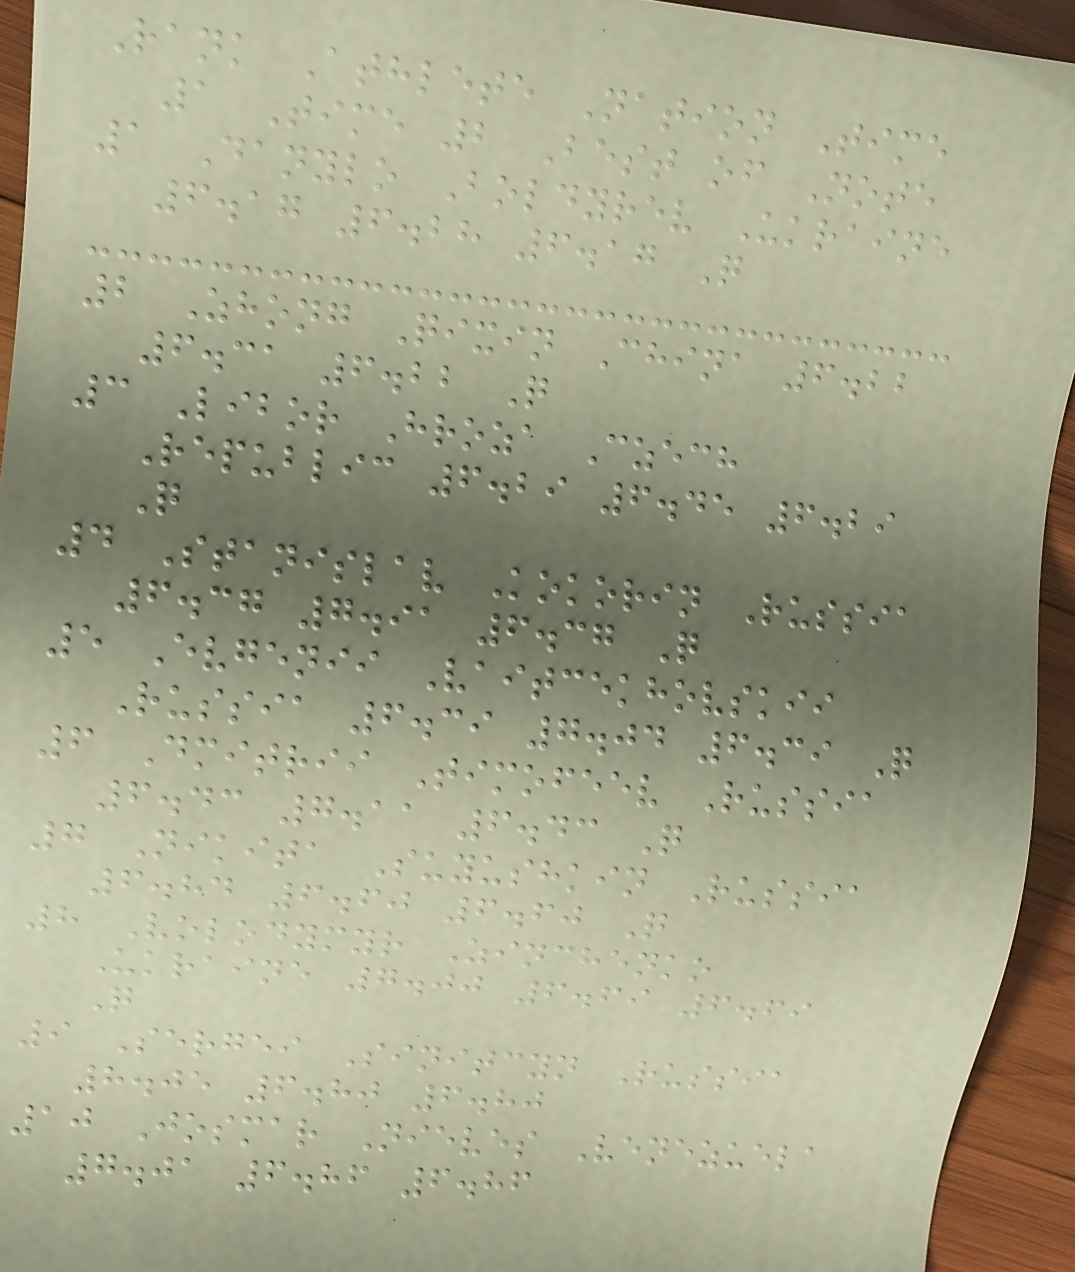Rank Athlete Nation Time
1 Time 2 Best of Note
1 Danylo Boldyrev Ukraine
6.17 6.28 6.17 Q
2 Zhong Qixin China 6.22
6.31 6.22 Q
3 Libor Hroza Czech
Republic 6.29 6.45 6.29
Q
4 Stanislav Kokorin Russia
6.37 7.91 6.37 Q
5 Evgenii Vaitcekhovskii
Russia 6.39 7.04 6.39 Q
6 Dmitrii Timofeev Russia
6.43 7.11 6.43 Q
7 Nikita Suyushkin Russia
6.84 6.60 6.60 Q
8 Volodymyr Zinchenko
Ukraine 7.00 6.69 6.69
Q
9 Sergei Sinitcyn Russia
8.05 6.80 6.80
10 Josmar Nieves Venezuela
7.01 6.86 6.86
